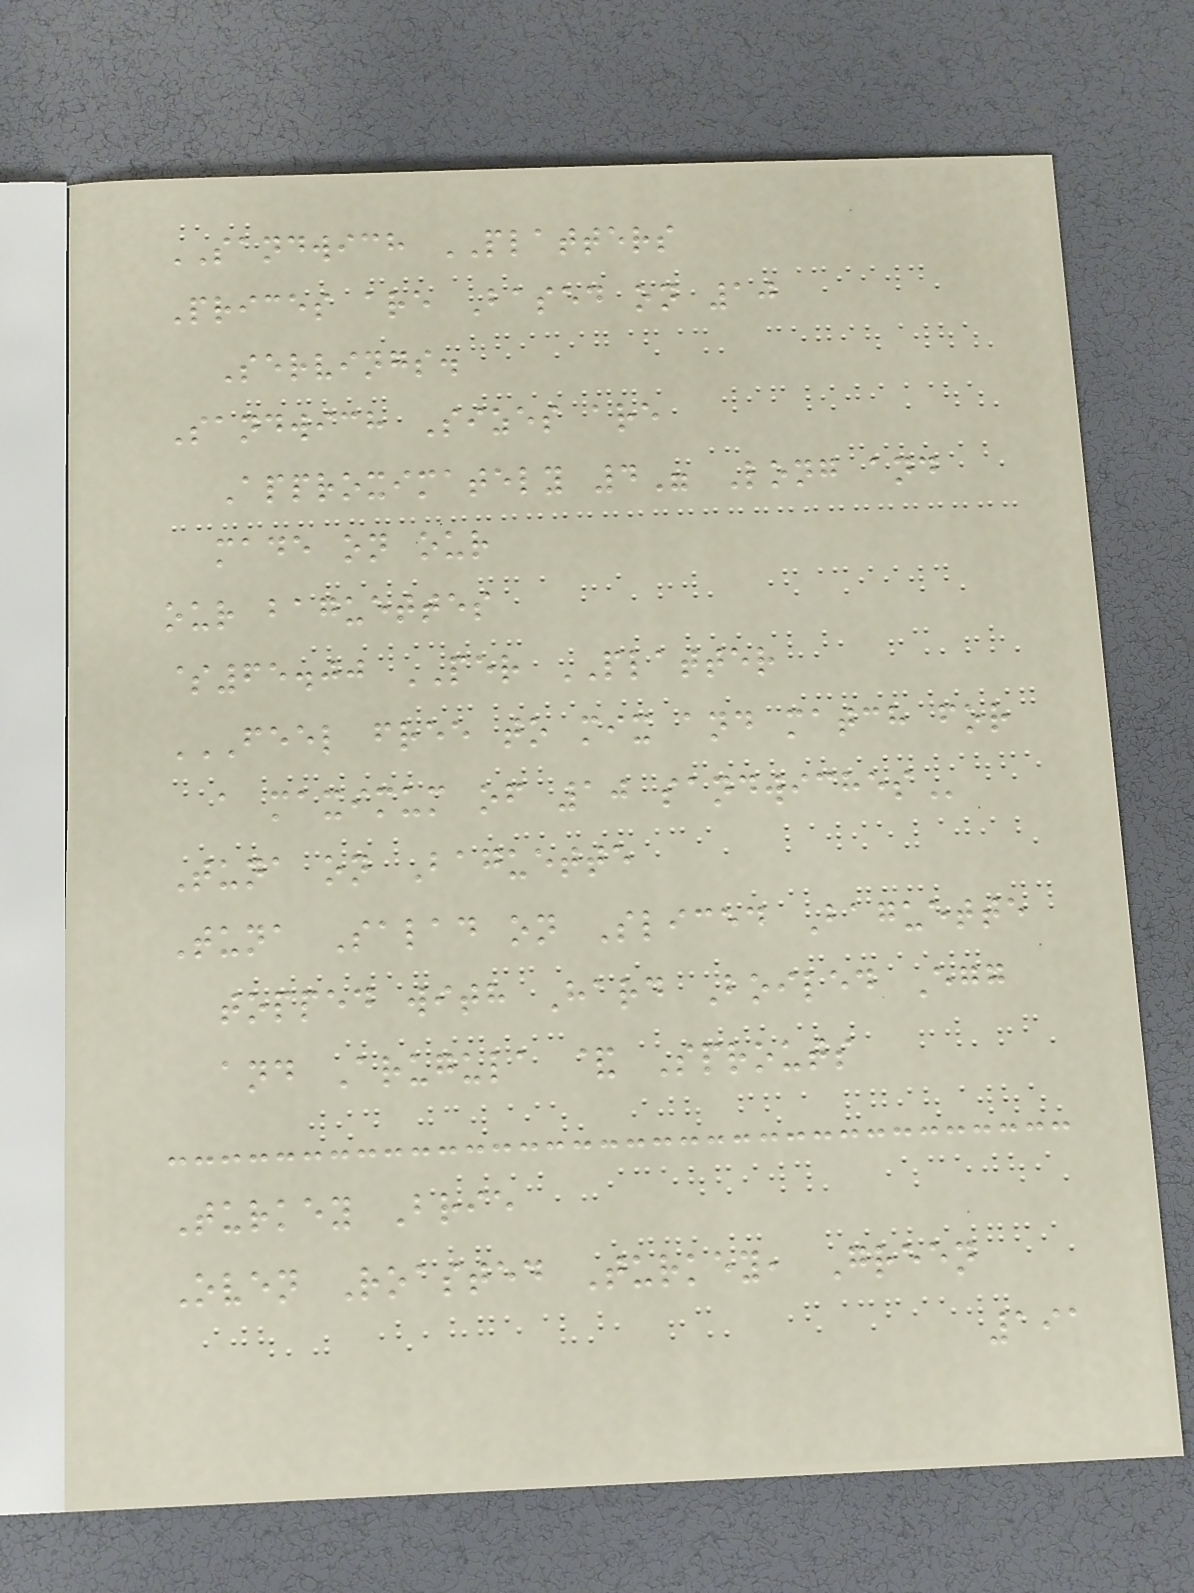SANDWICH PLATTERS
Prices are Based on 10
Servings.
Sandwich Sizes are
Approximately 4" Long and
made on our
our baguettes
$65.00 PER PLATTER
FEEL FREE TO MIX AND MATCH FOR
A MAXIMUM OF 10 SANDWICHES
Tuna on Baguette
Tuna Salad on Sliced Baguette
topped with Hard Boiled Egg
and Arugula & Sprouts
Turkey Brie
Oven Roasted Turkey, Green
191
